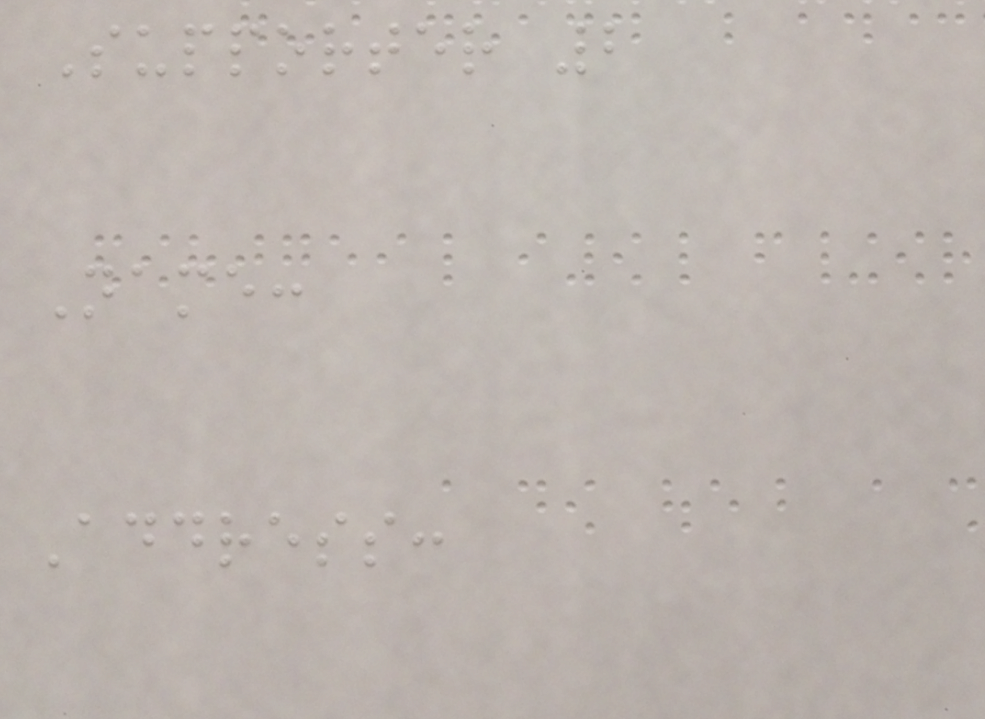Supporter 2
Name:
Address:
